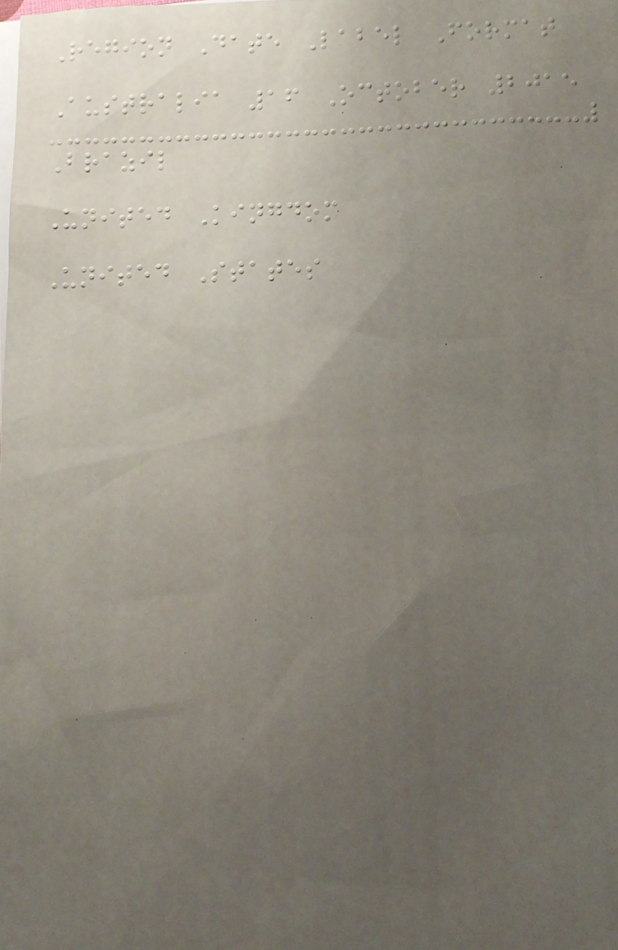Region Date Label Format
Australia 16 October 2015
Brazil
United Kingdom
United States
